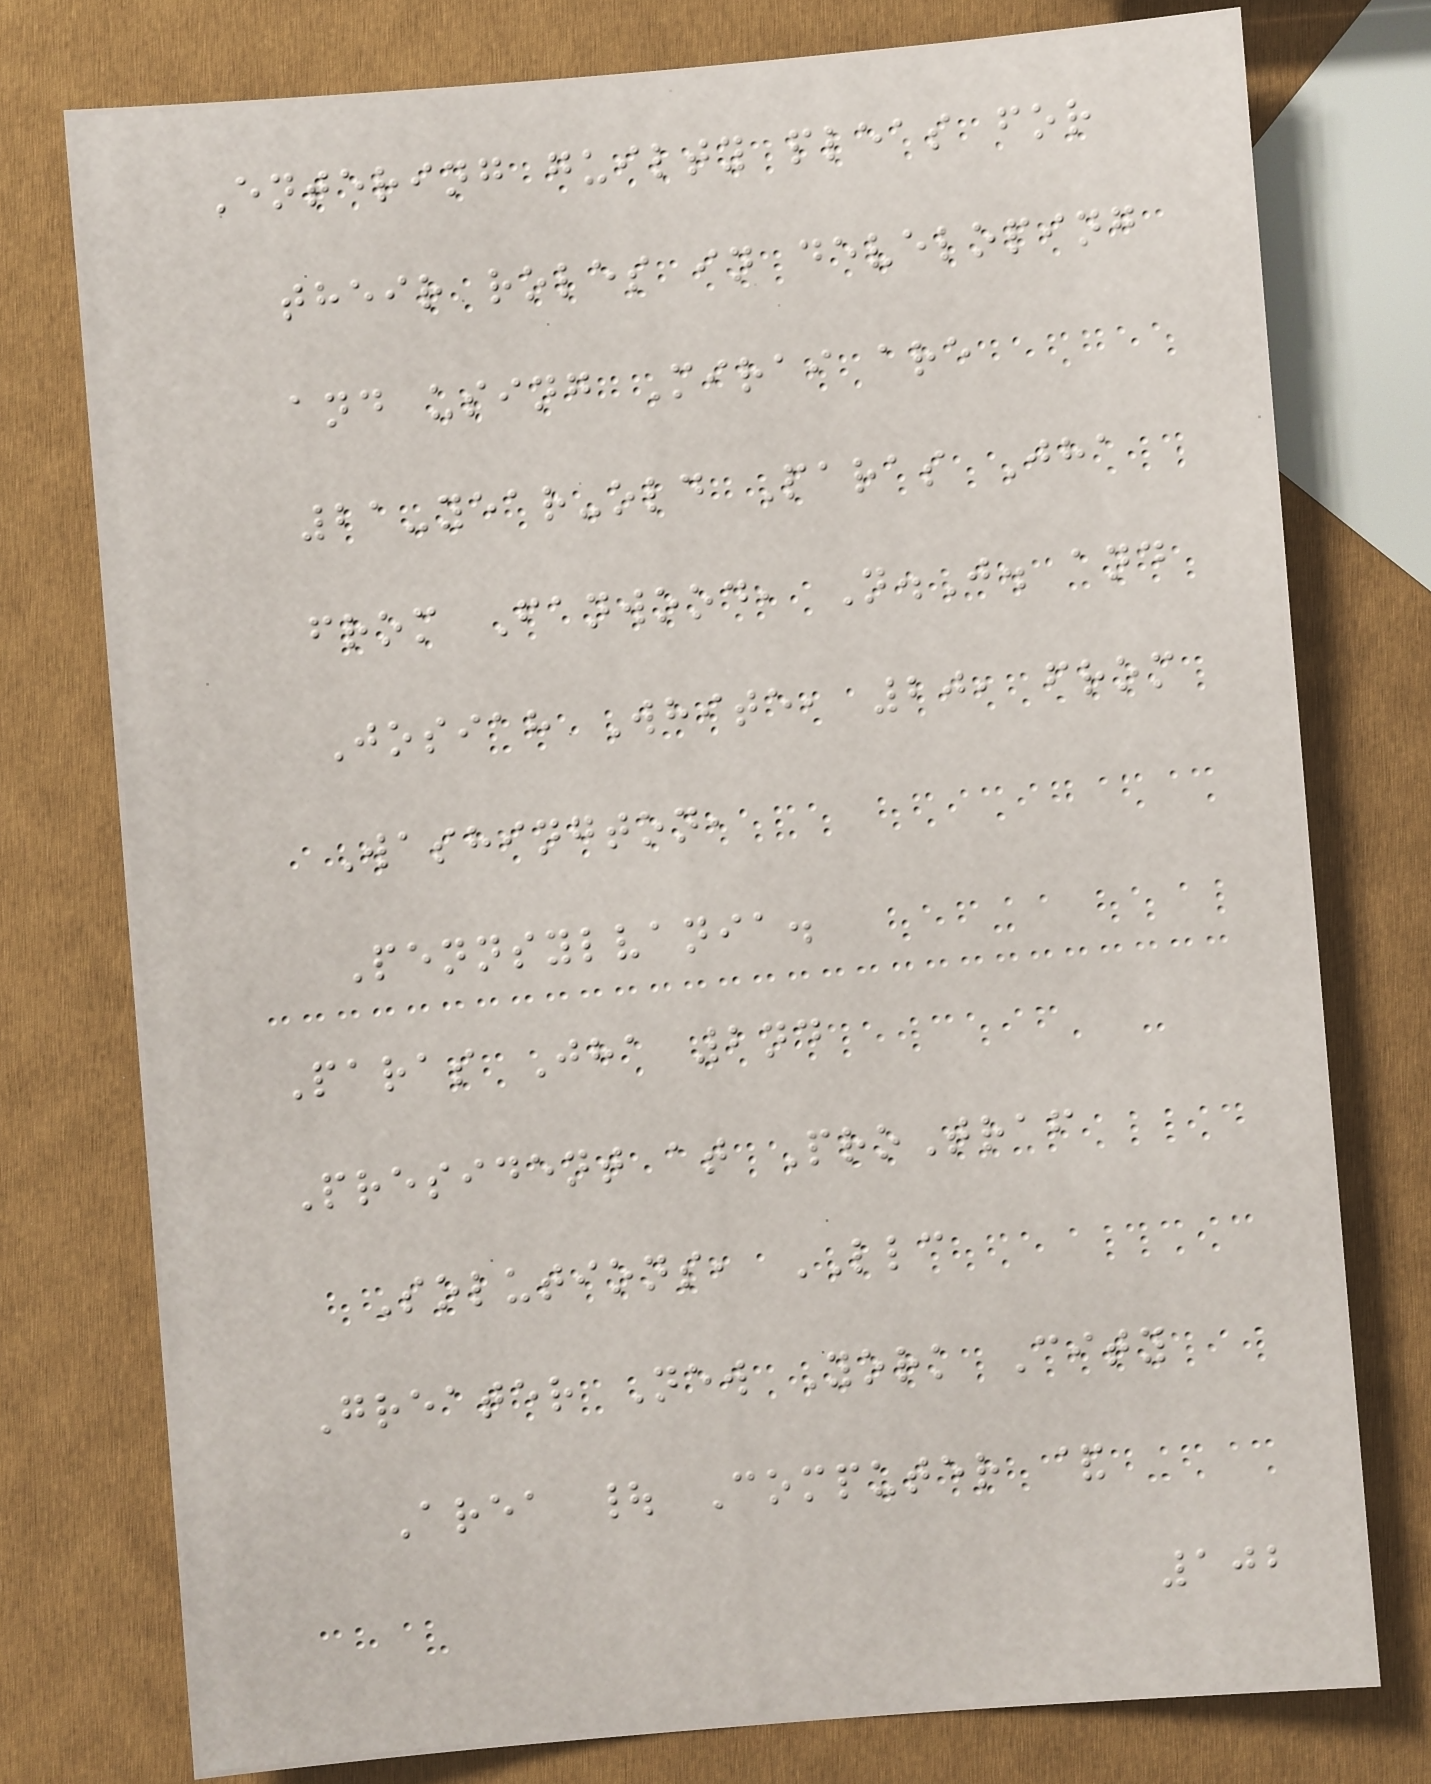Entering guilty pleas for
their roles in developing
and using Mirai are
21-year-old Paras Jha
from Fanwood, N.J. and
Josiah White, 20, from
Washington,
Pennsylvania.
Paras Jha 2nd
President at ProTraf
Solutions, LLC
Greater New York City
Area | Computer &
102
